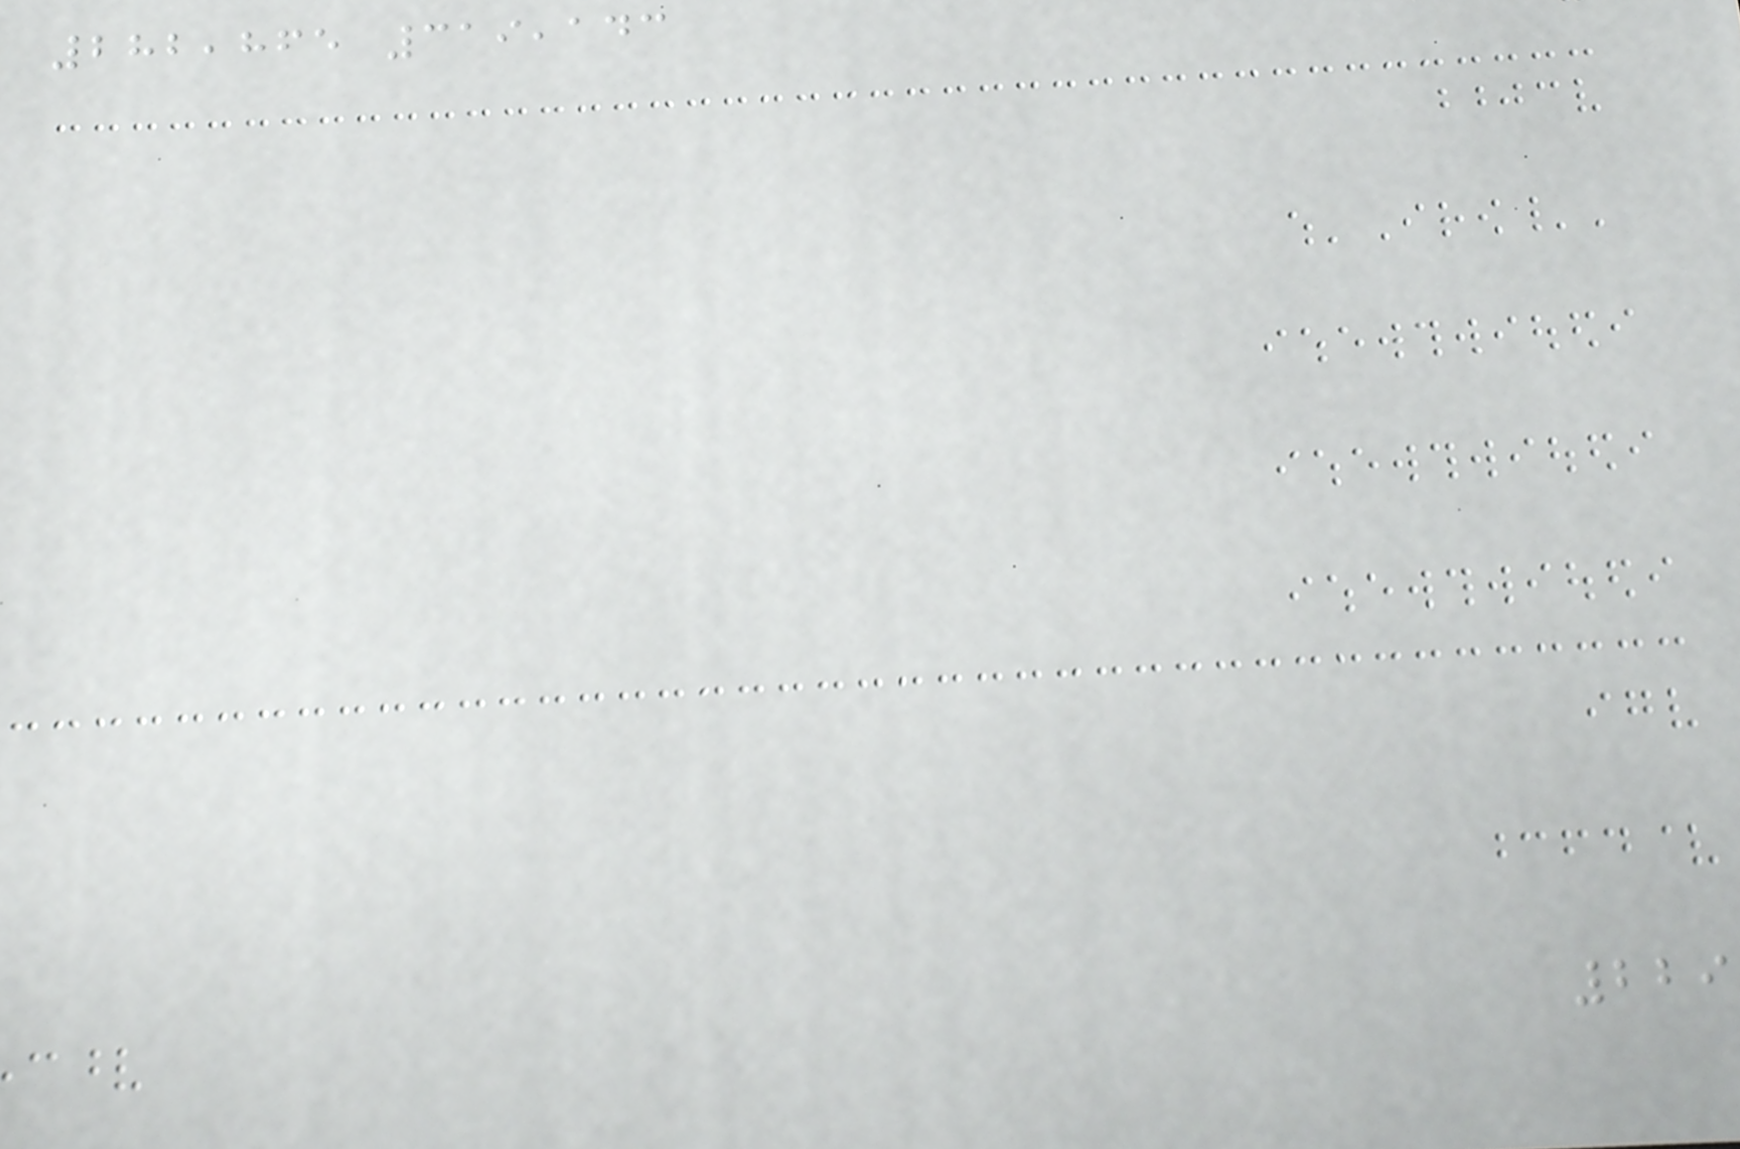282,865 319,143
229
